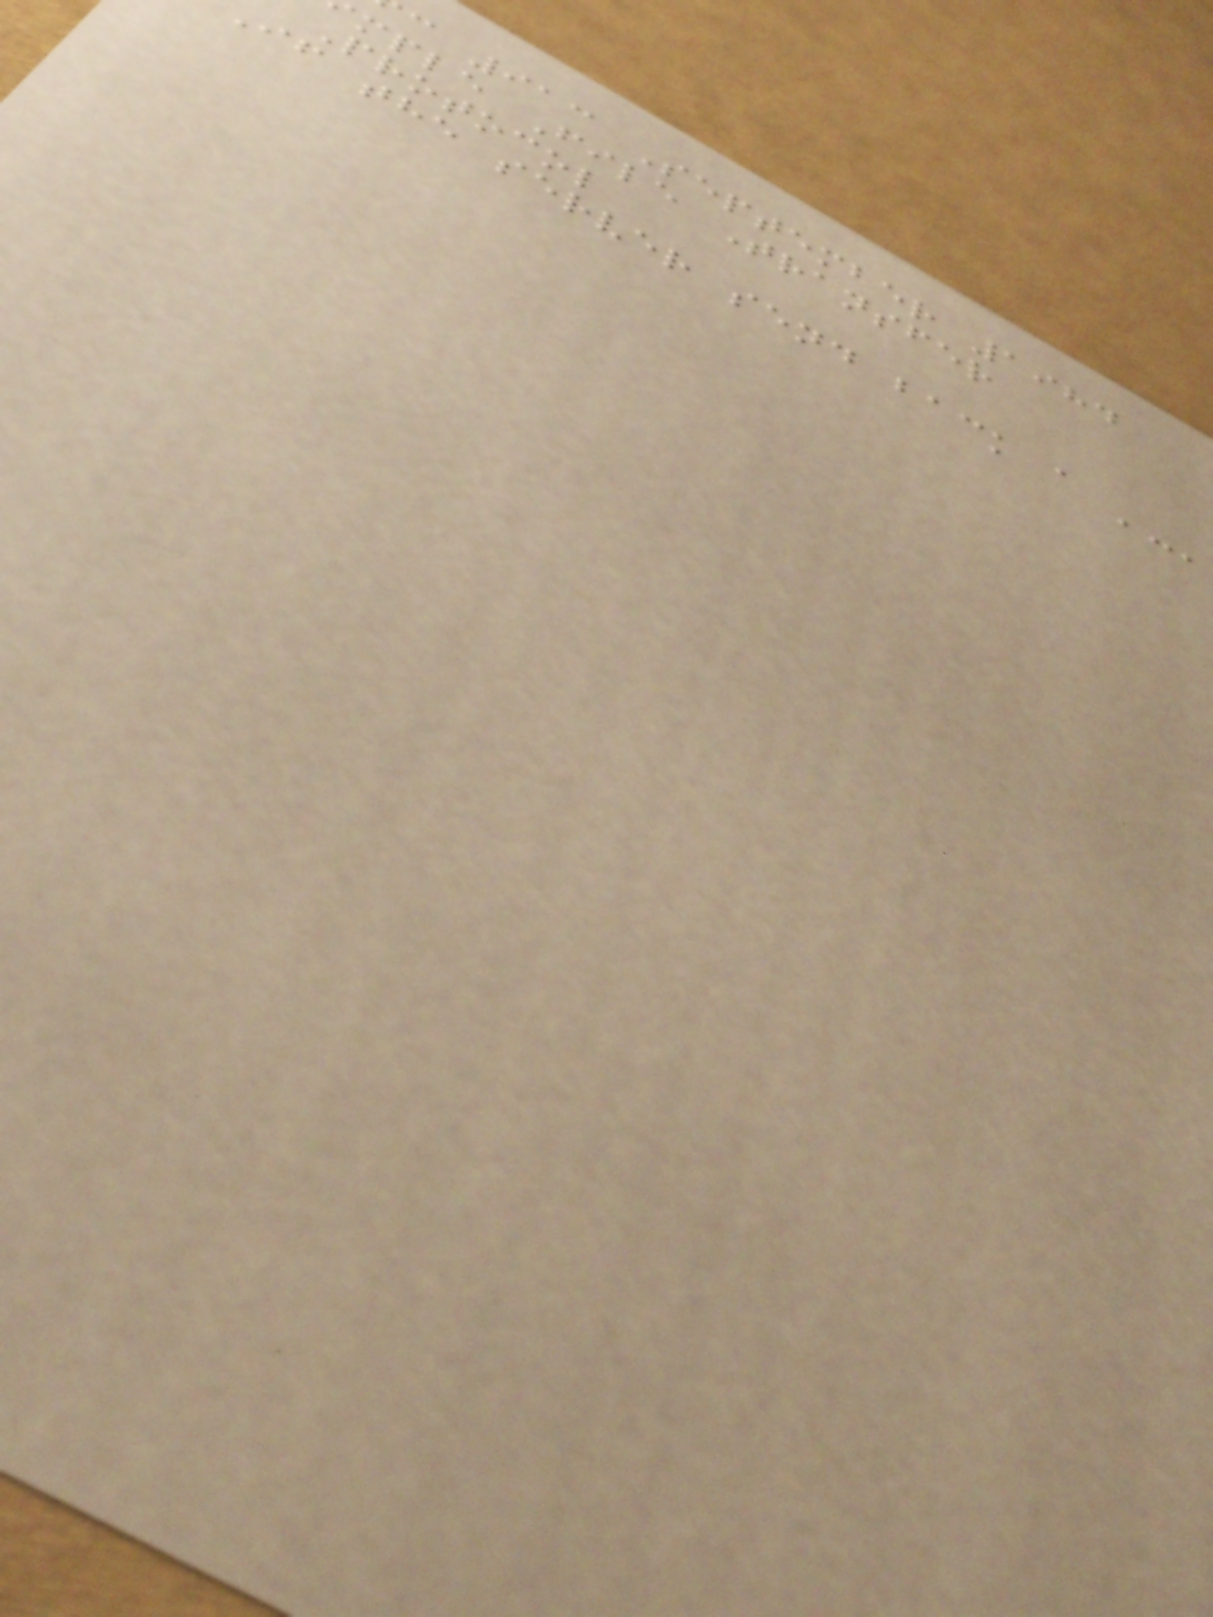c 913 September 1984
mple File Transfer
Protocol
if the server send back a '-'
